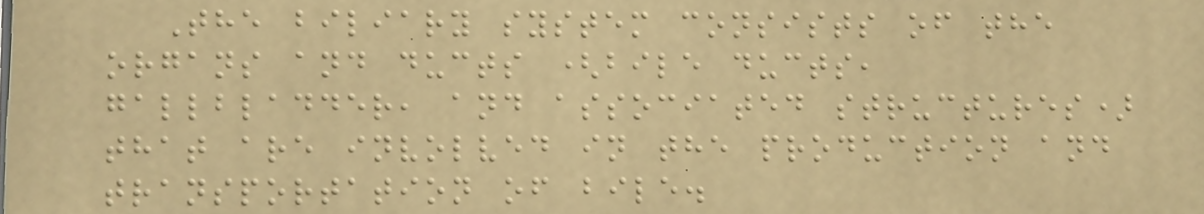The biliary system consists of the
organs and ducts (bile ducts,
gallbladder, and associated structures)
that are involved in the production and
transportation of bile.
